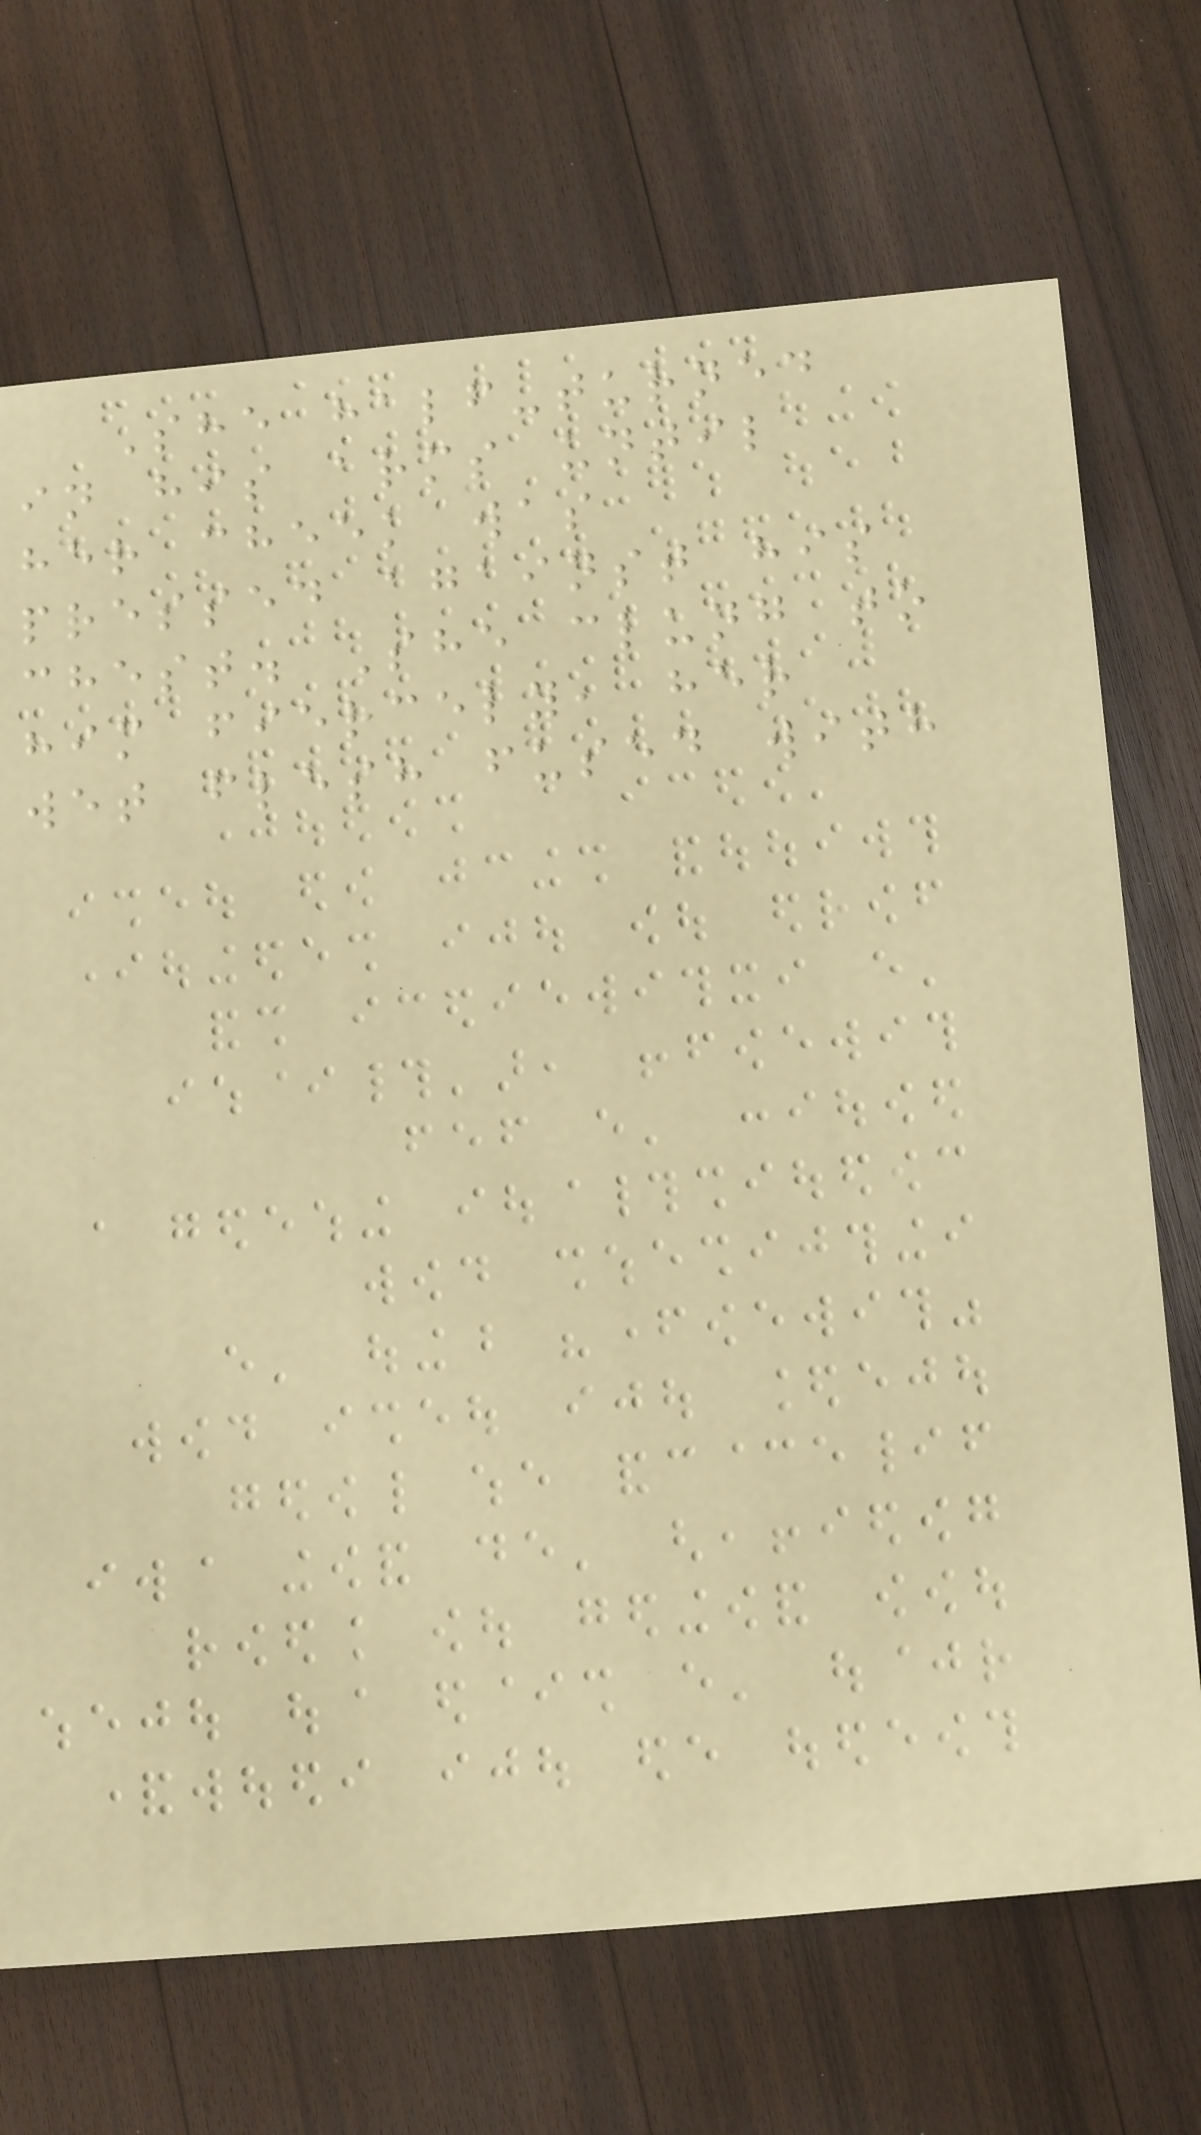She half-turned
in his arms until
her cheek was
pressed against his
chest. She clung to
him fiercely, her
wet flesh fused with
